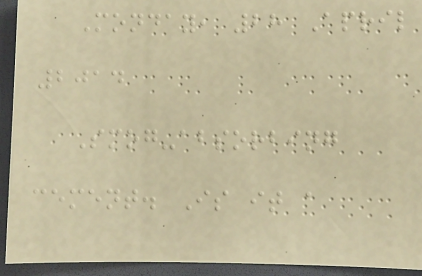Monday, 28 April
2014
Smog-absorbing
cement. Is it a
